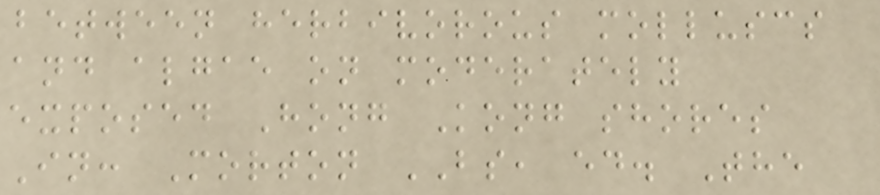between herbivorous molluscs
and algae on moderately
exposed Hong Kong shores
In: Morton BS, ed. The
